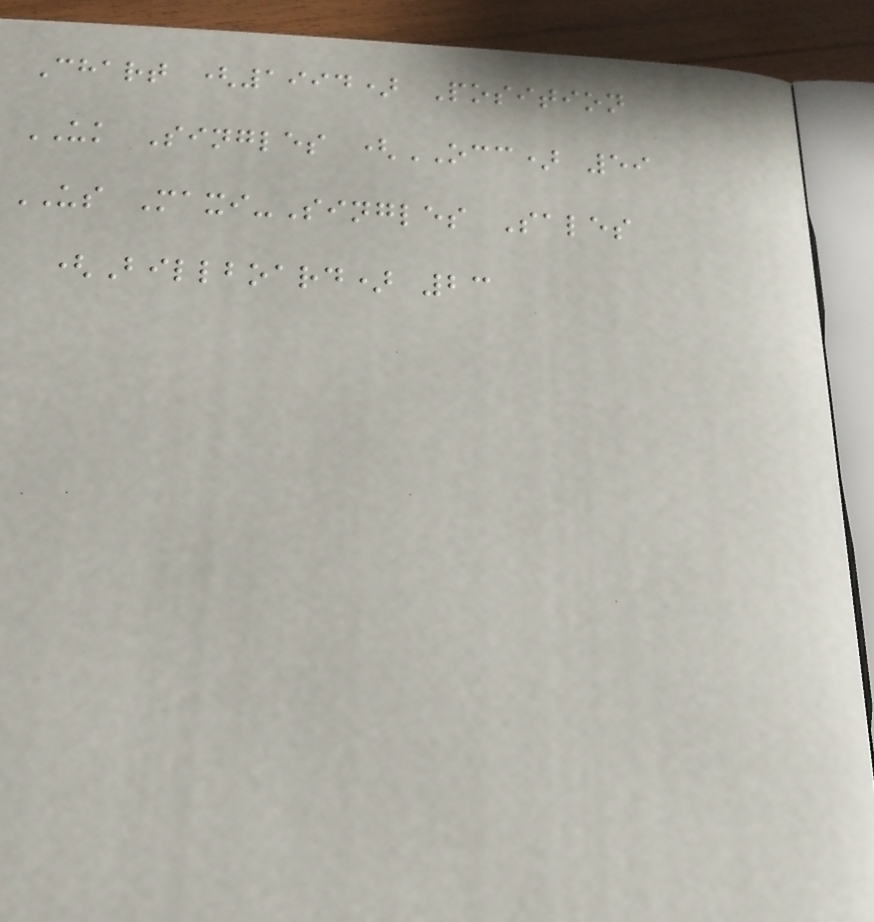Chart (1994) Position
UK Singles (OCC) 59
US Maxi-Singles Sales
(Billboard) 23
